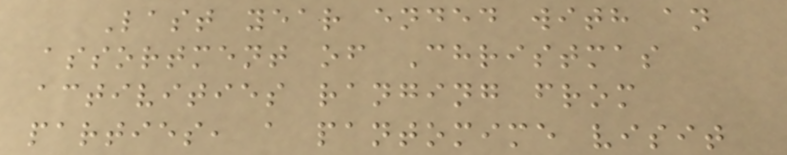Last year ended with an
assortment of Christmas
activities ranging from
parties, a pantomime visit
